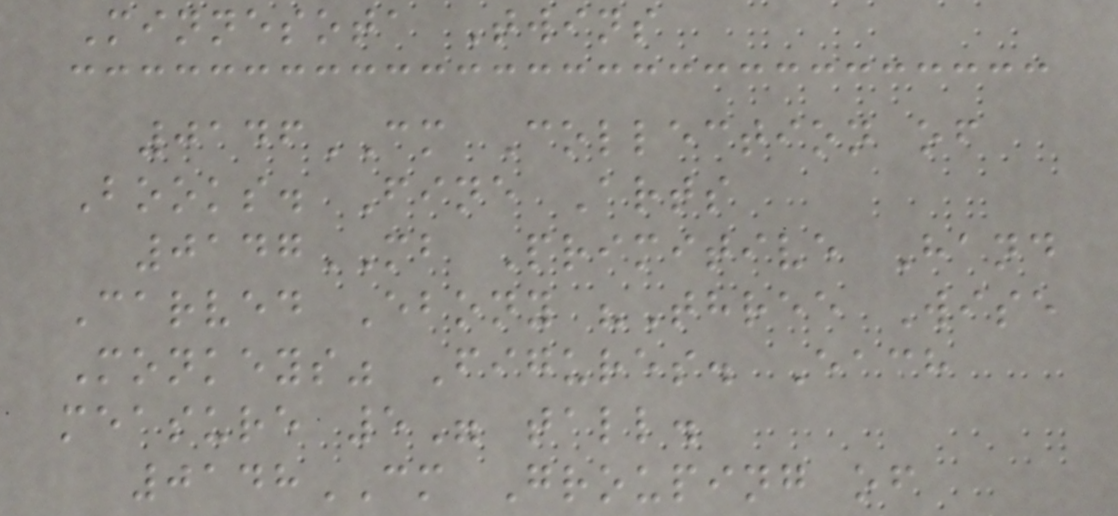Minnesota Twins
0146CM Collection of
Books. Fine Arts
0147MB Primitive Hand
Carved Ebony "Three Wise
Monkeys" Figures. Each
measure 5" tall.
0148CM Grouping of
